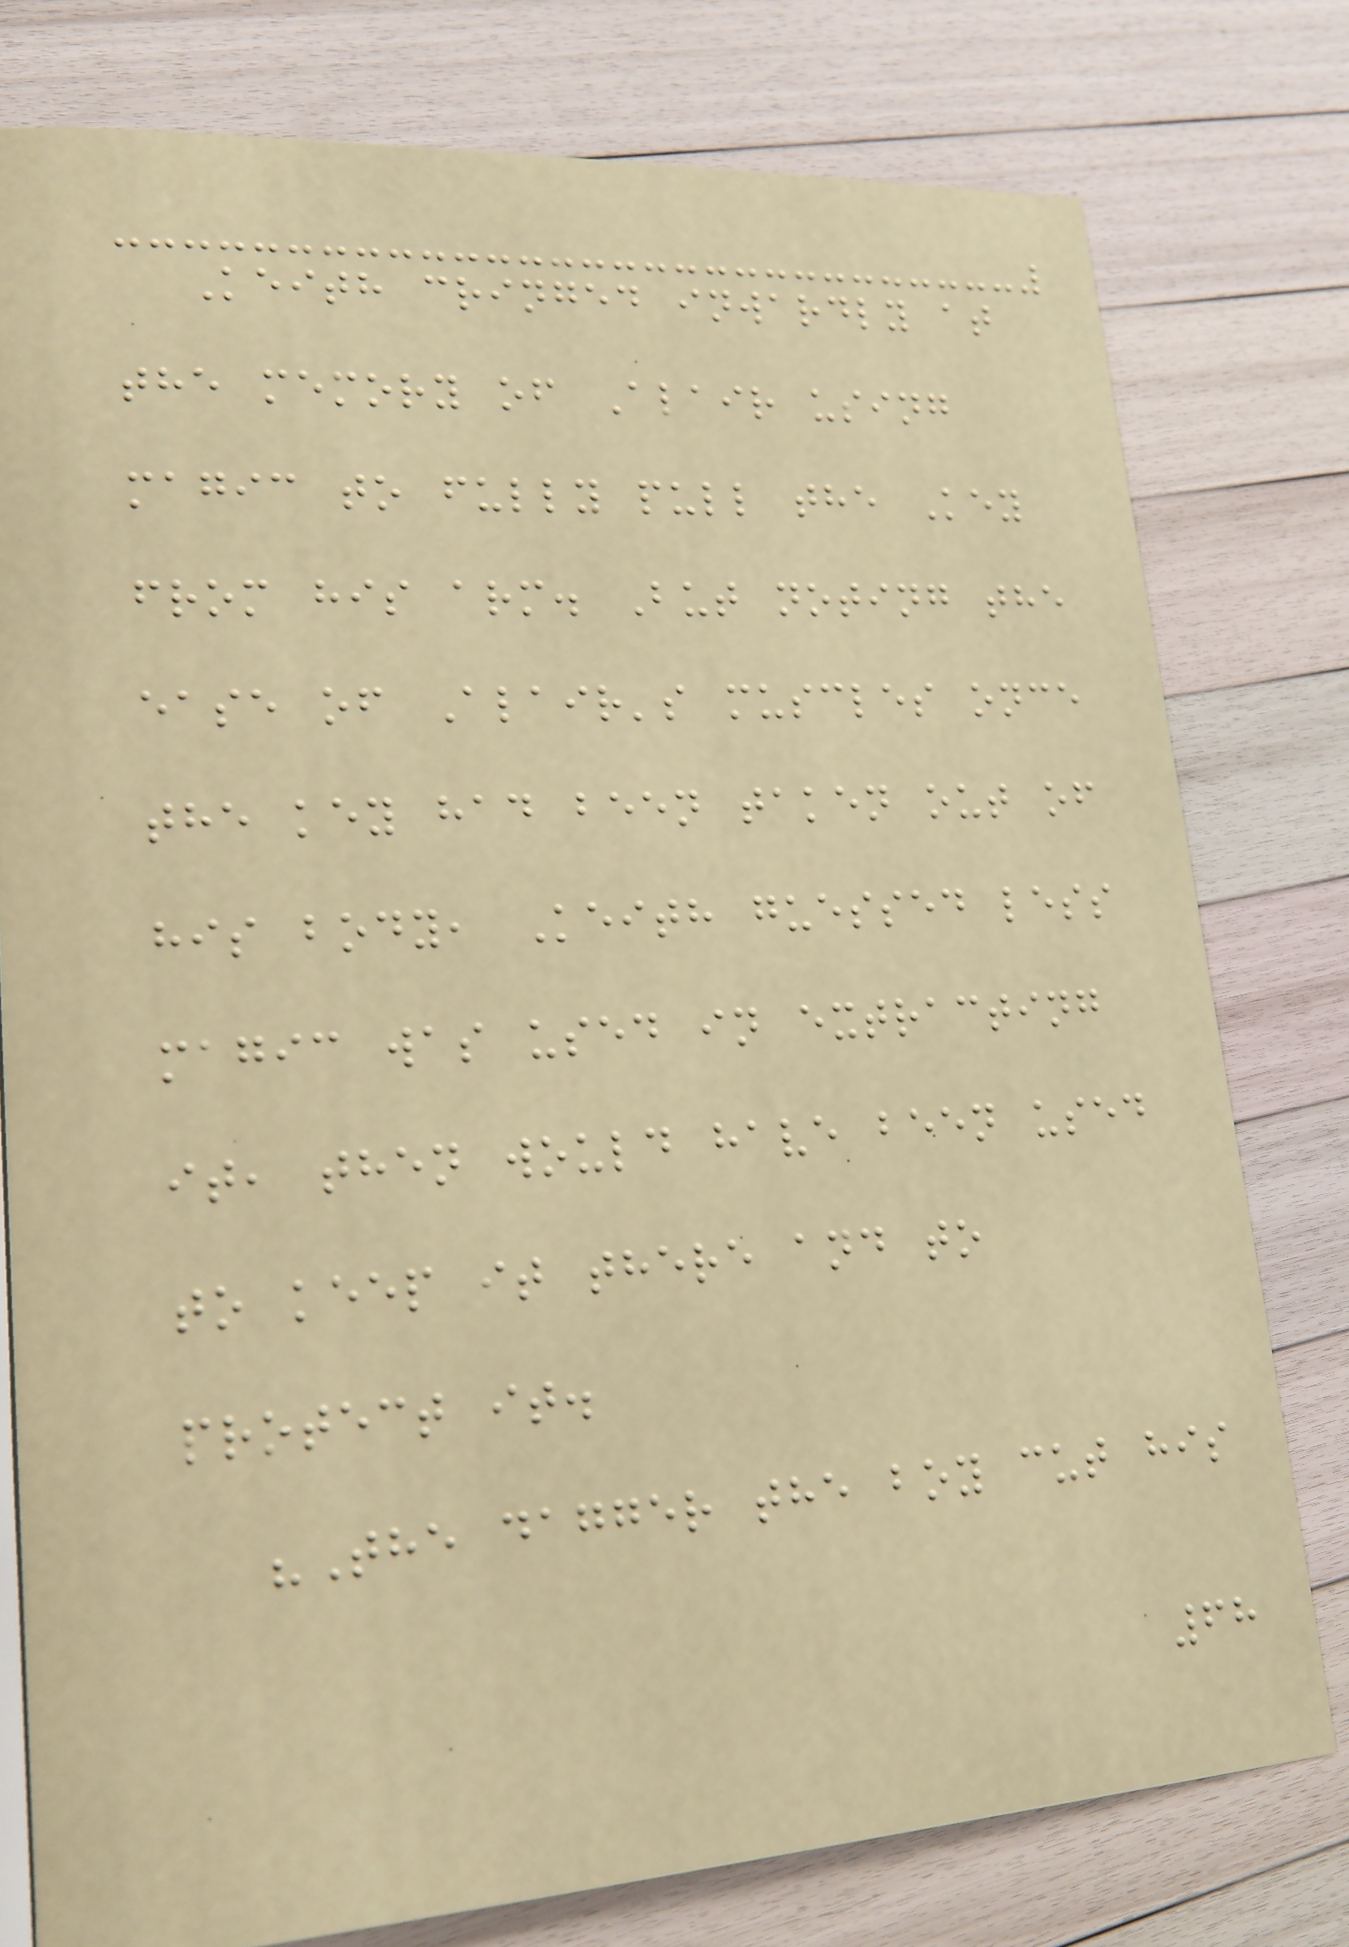Keith cringed inwardly at
the memory of Alair using
magic to fully pull the Key
from his arm. But noting the
ease of Alair's muscles once
the key had been taken out of
his body, Keith guessed less
magic was used in extracting
it, then would have been used
to keep it there and to
protect it.
"The dagger the boy cut his
68
